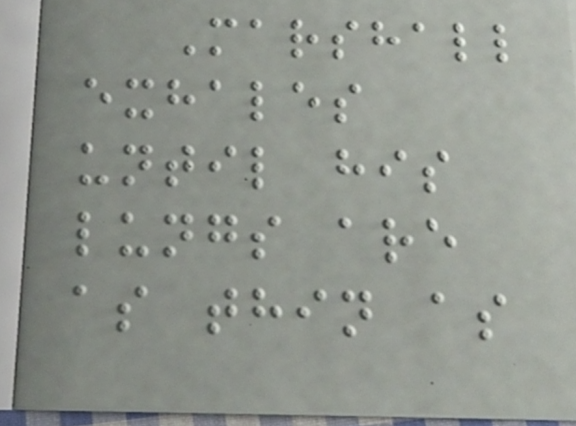Marshall
exhales
until his
lungs are
as thin as
